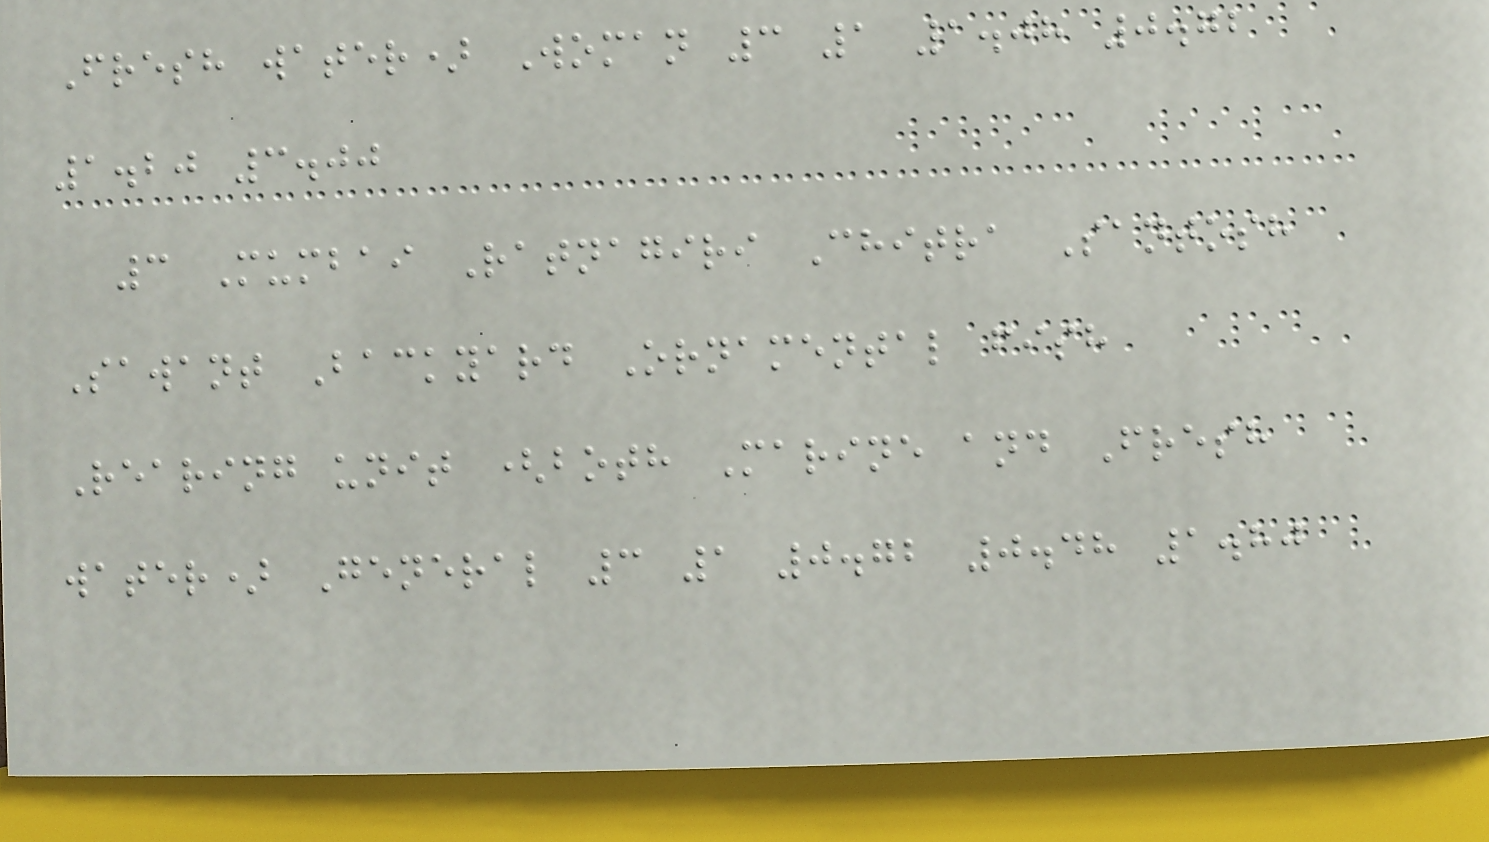Fresh water) Woman 3 1 1.08 0.72
1.20 3.00
3 Mumbai Ratnagiri Chitra Santosh
Sawant Backyard Ornamental fish
Rearing unit (both Marine and Fresh
water) General 3 1 0.72 0.48 1.80
